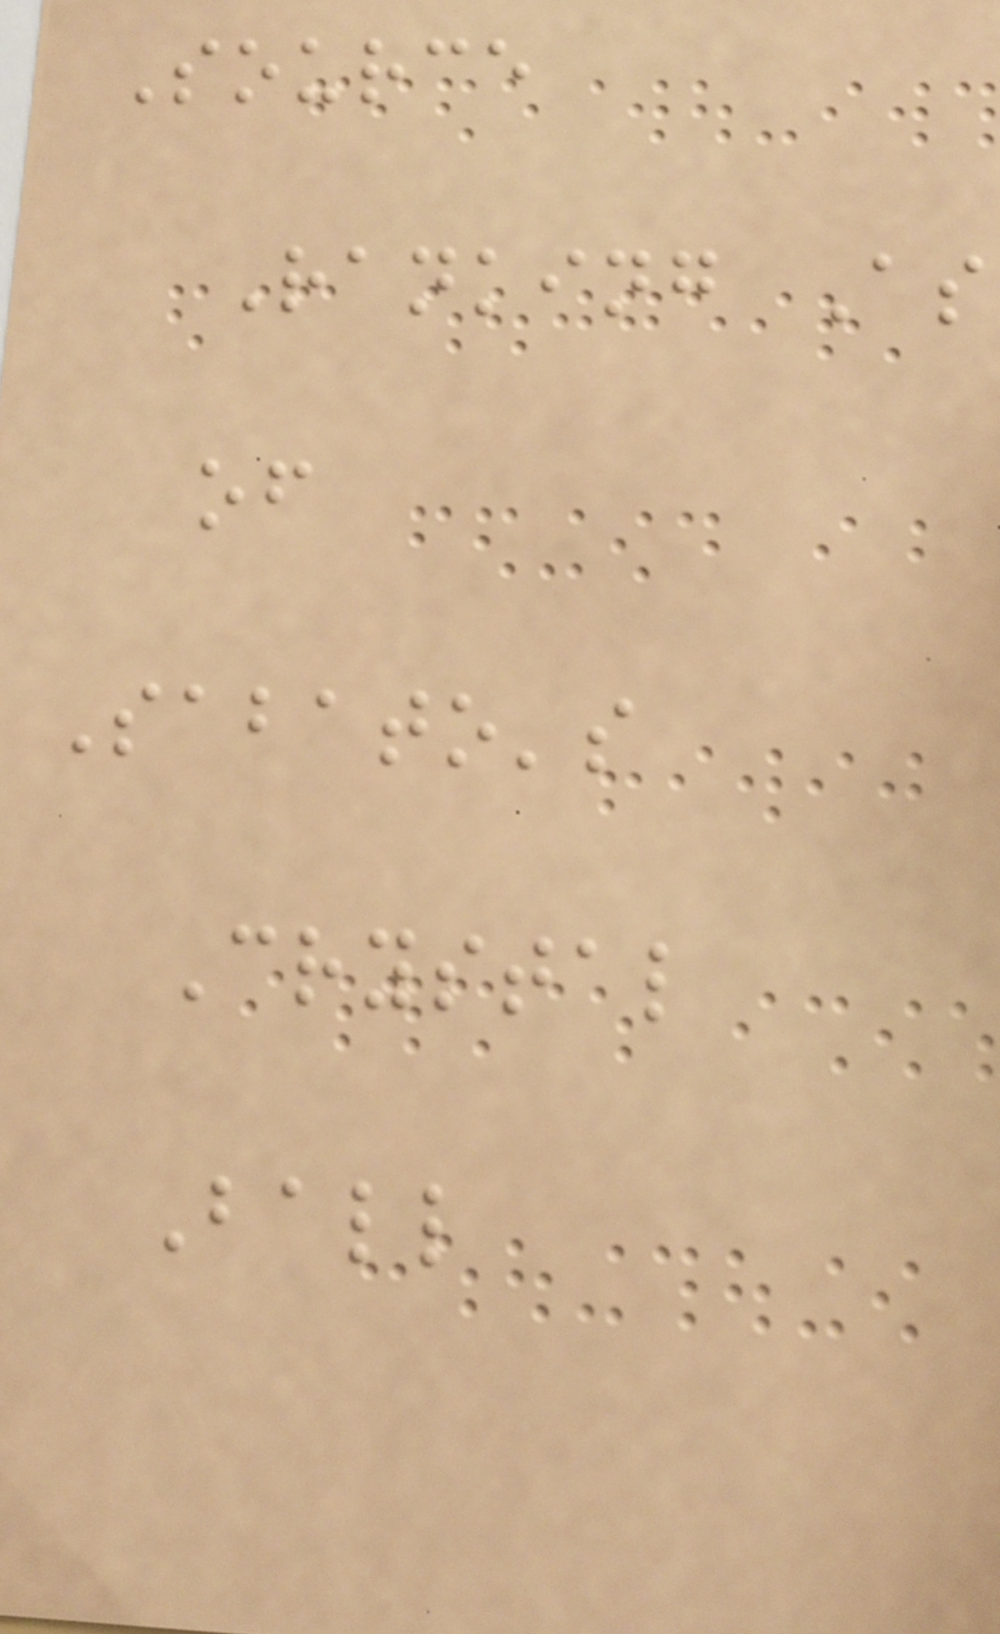Source
Ranking As
of
Sabato's
Crystal
Ball
